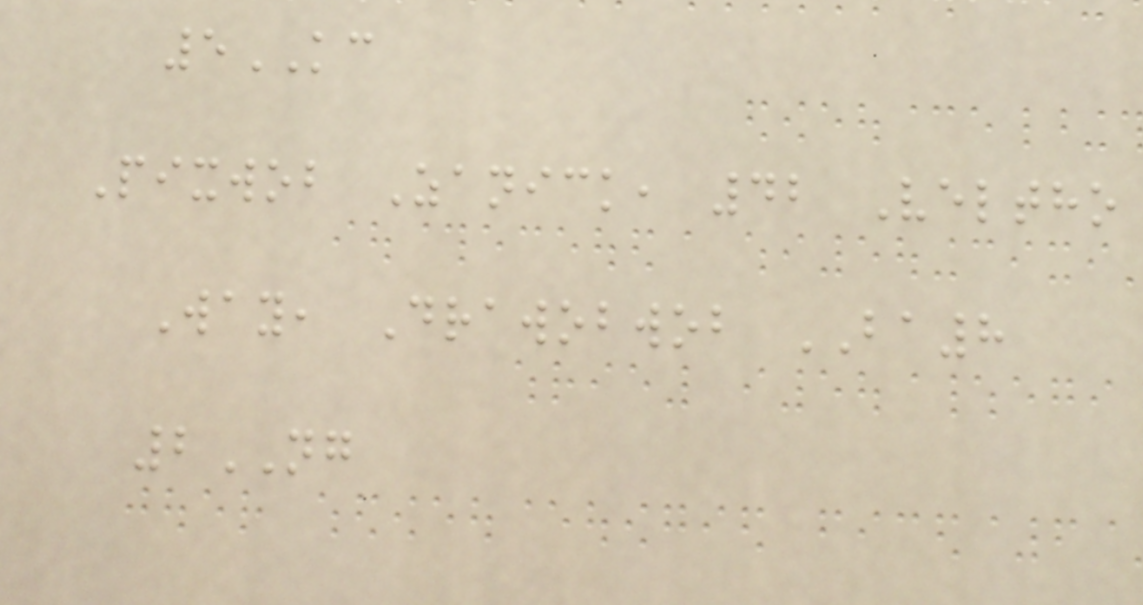5KC
Pixwob Zanick, 42 Veltho
Way, Drawobwob BA8
2NG
